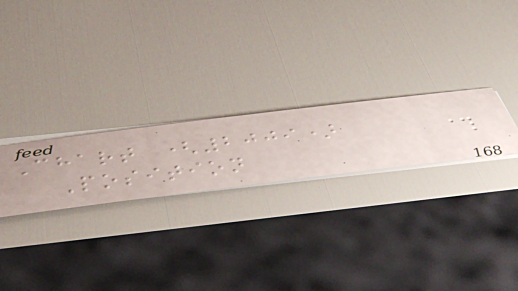Chart (2009)
Position
